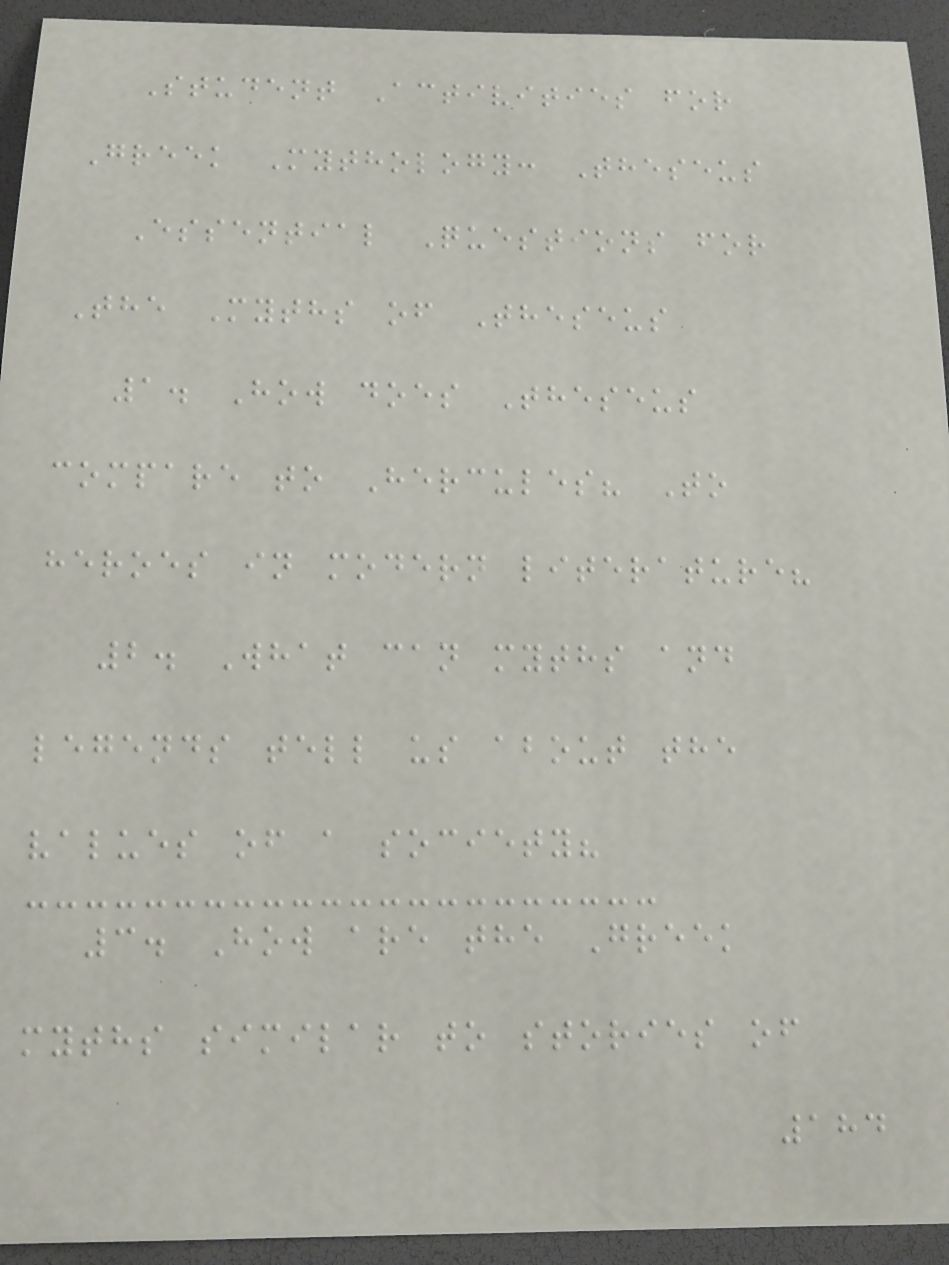Student Activities for
Greek Mythology: Theseus
Essential Questions for
The Myths of Theseus
1. How does Theseus
compare to Hercules? To
heroes in modern literature?
2. What can myths and
legends tell us about the
values of a society?
3. How are the Greek
myths similar to stories of
184
